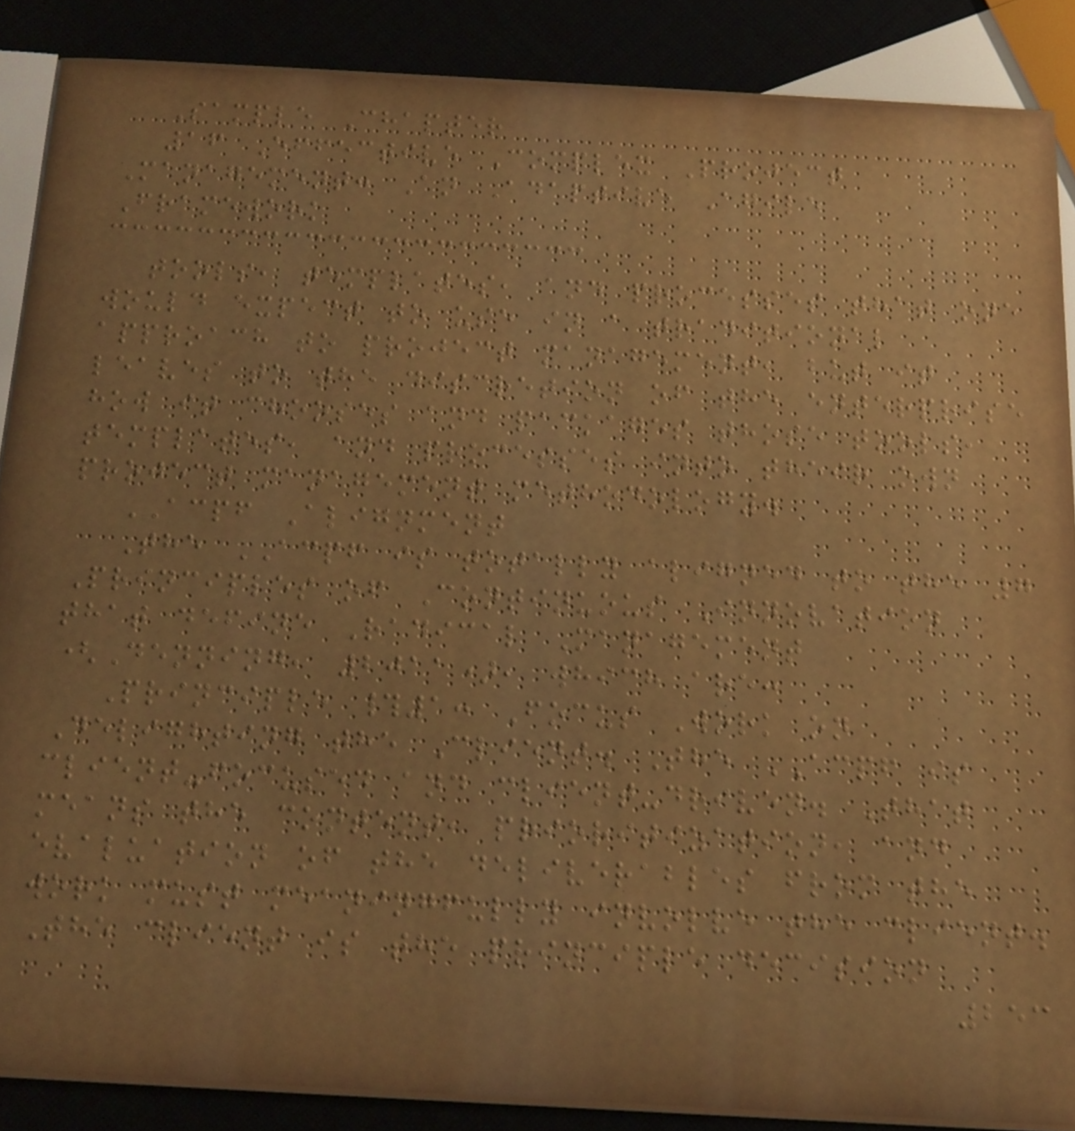Sample Chapter
16 Effective Complex Project
Management: An Adaptive Agile
Framework
tools, templates, and processes that one
would expect to use in a traditional
approach to project management, but it
leaves to the discretion of the enterprise
how it chooses and packages those tools,
templates, and processes into their own
project management methodology.
ACPF Alignment
The ACPF is totally aligned to the 7
Principles of Continuous Innovation
that define Radical Management
(Denning, 2011), which are:
Principle #1: Focus Work on
Delighting the Client. The ACPF is
client-focused and client-driven. That
means the content, prioritization, and
evaluation of the deliverables from the
work must meaningfully involve the client.
The client is the principle decision
253
